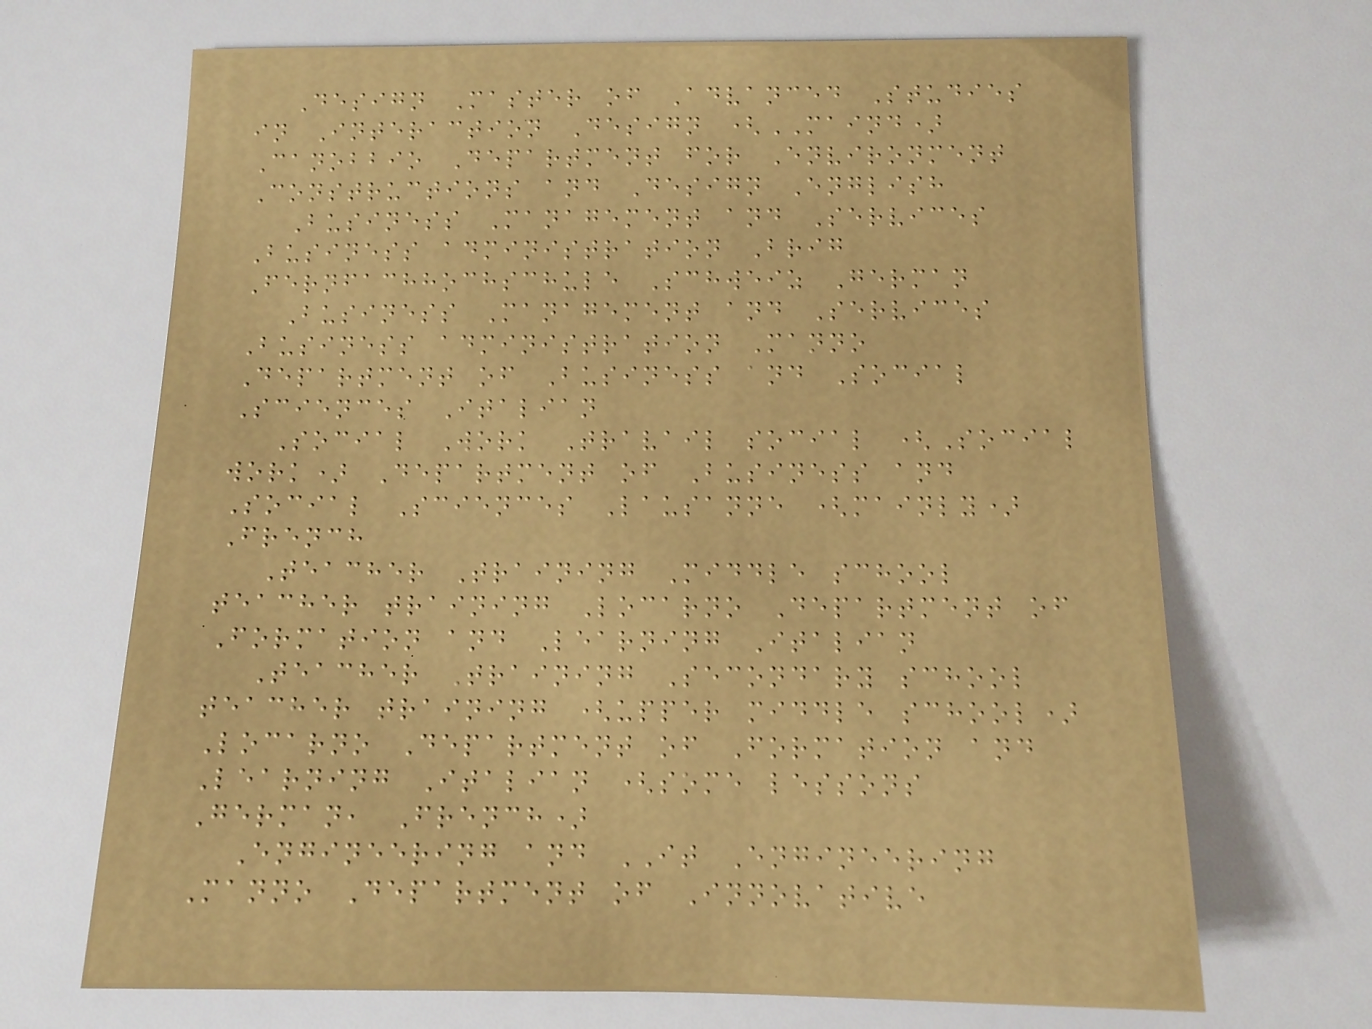Design Master of Advanced Studies
in Interaction Design (MAIND)
Canobbio Department for Environment
Constructions and Design English
Business Management and Services
Business administration Brig
Fernfachhochschule Schweiz German
Business Management and Services
Business administration Manno
Department of Business and Social
Sciences Italian
Social Work Travail social (Social
work) Department of Business and
Social Sciences Lausanne (mainly)
French
Teacher Training Middle school
teacher training Locarno Department of
Formation and Learning Italian
Teacher Training Secondary school
teacher training (upper middle school)
Locarno Department of Formation and
Learning Italian (some lessons
German, French)
Engineering and IT Engineering
Manno Department of Innovative
